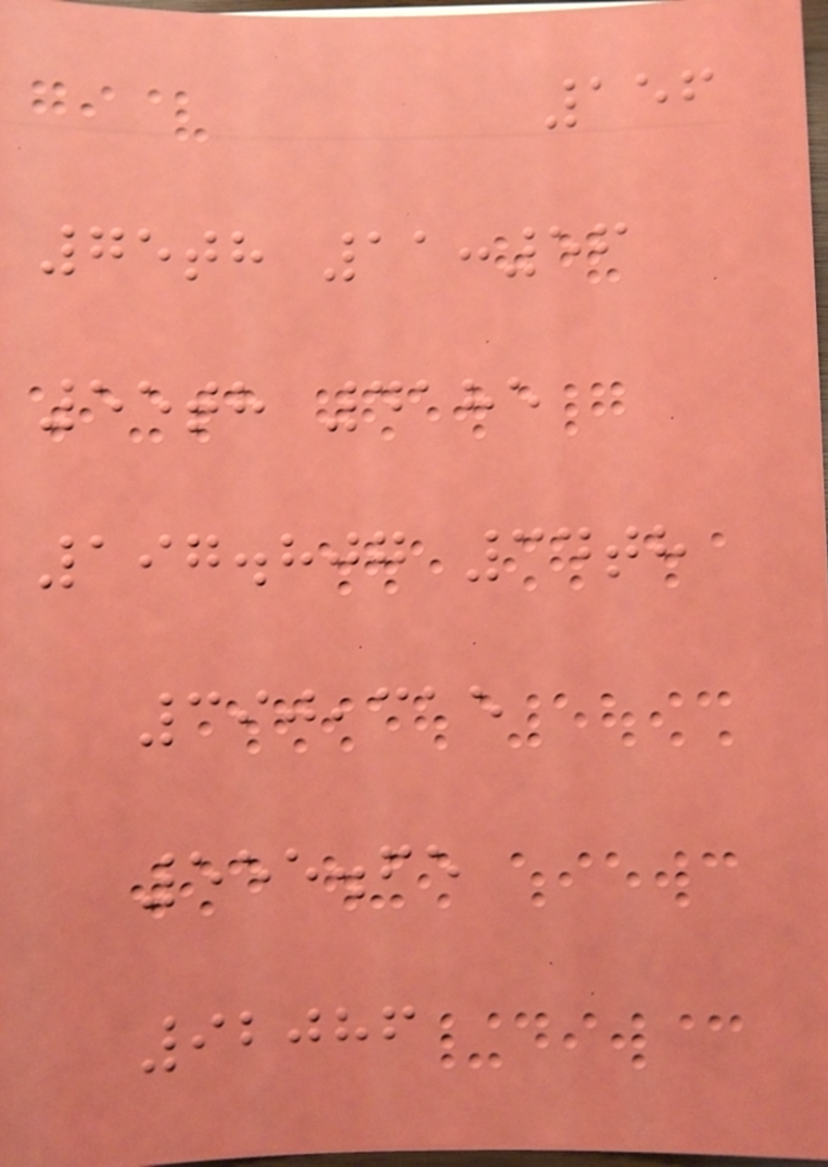156
75th 11:56
55th 4185
197.807 34th
390,315
555.65
92086
